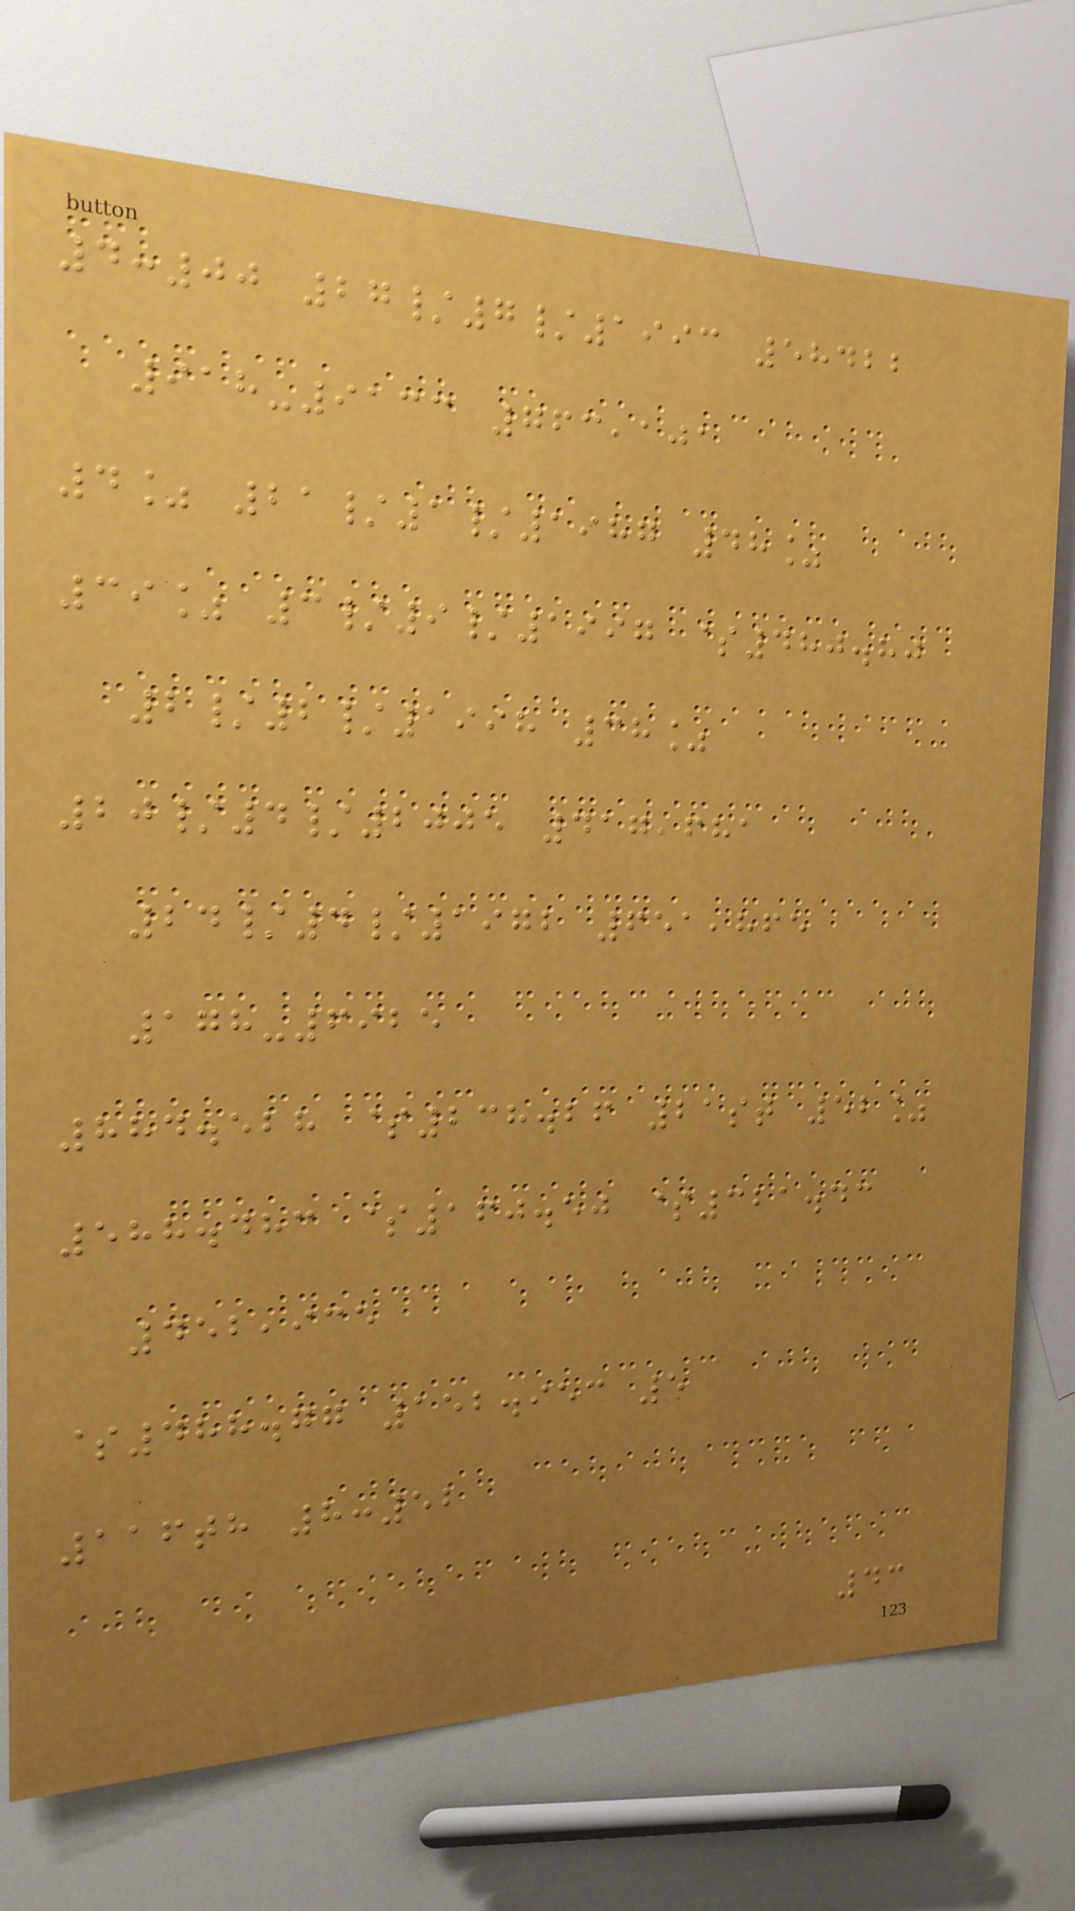4:00 27/7/1993 58422
918-9133 763,101
4% 21/1/1987 48%
39% 3/9/1997 $480.80
2/2/1998 38%
20/4/2005 417,681
24/4/1972 651,865
178-6925
884.528 $238.26 21st 52%
588.483 $160.50 $321.43
452,935
$488.77 152.953 5
116th 8:52
43
